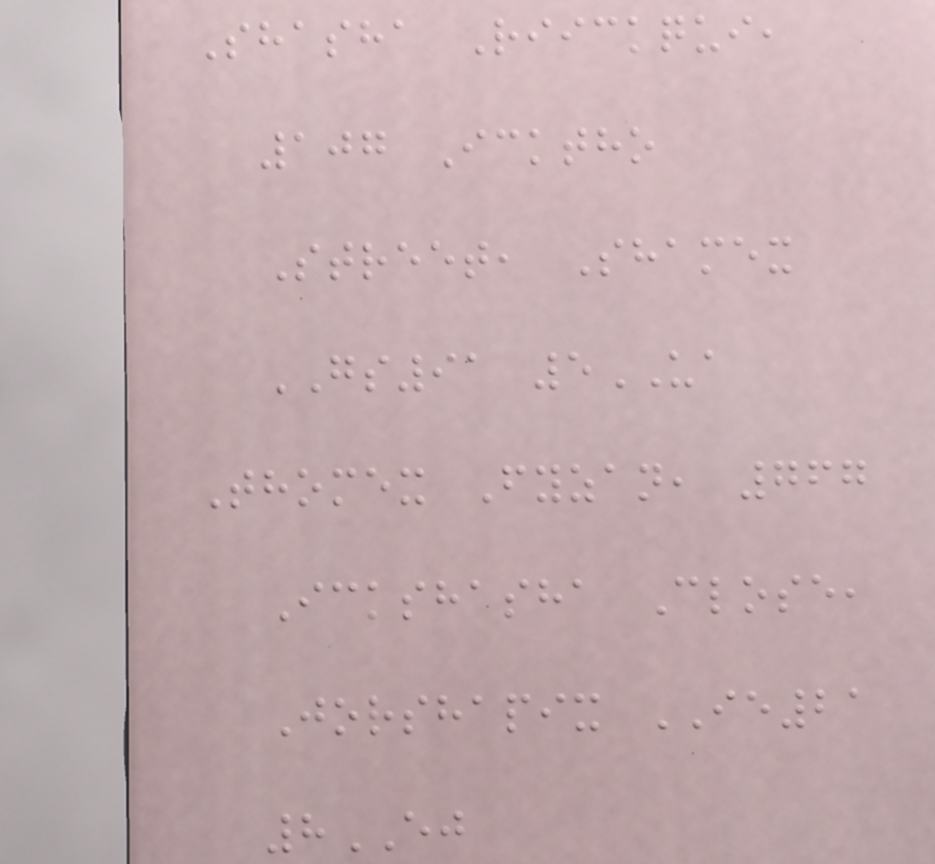Shasha Riickqui,
107 Icktho
Street, Shamex
GS91 5UA
Thomex Fyzan, 767
Ickshasha Close,
Jorshapix IE21
8EJ
